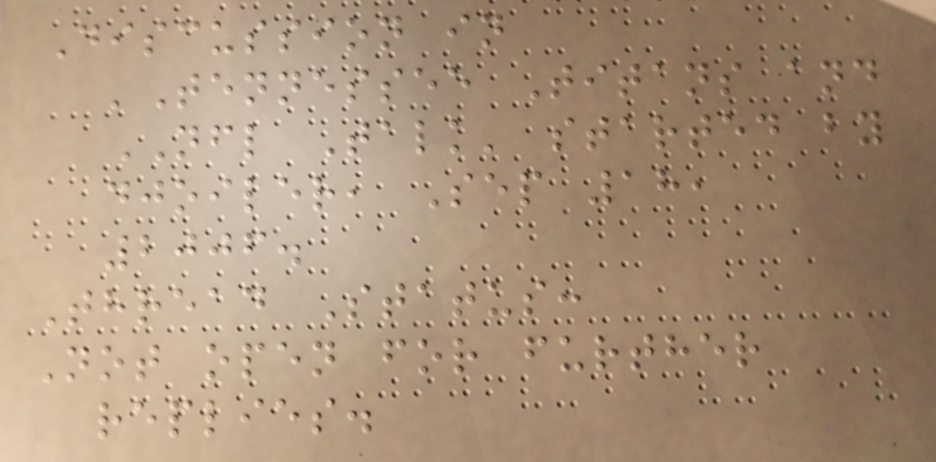Discussion in
'Tennessee Titans and
NFL Talk' started by
djoiler, Sep 18,
2006.
Thread Status:
Not open for further
replies.
